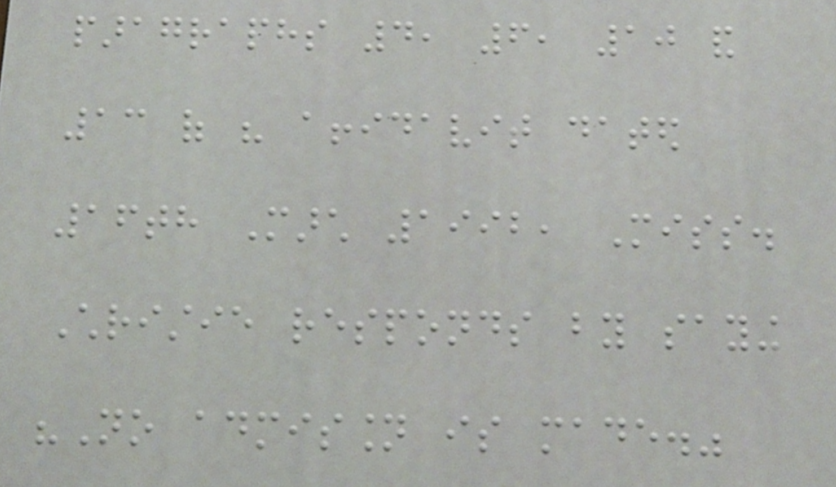paragraphs 4, 6, 10 and
13 of his affidavit dated
16th March 1992, Miss.
Christie responds by saying
"No admission is made."
